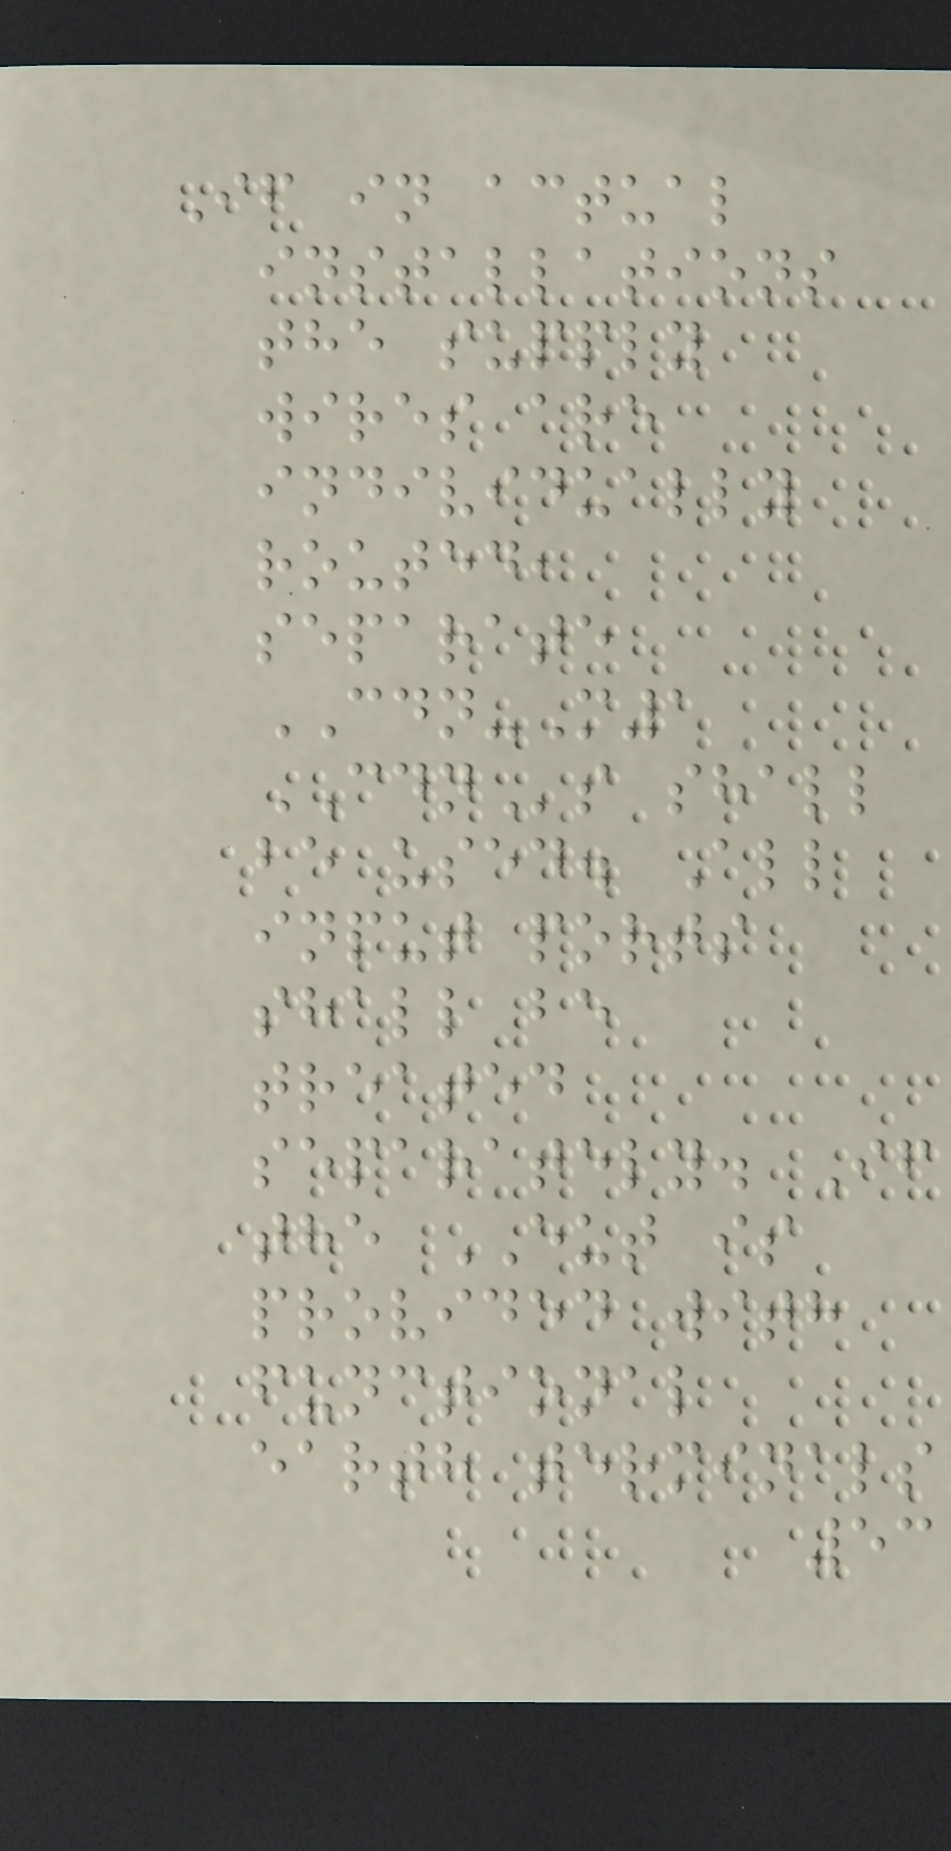If in actual
installations
the supply
wires are
individually
routed,
separate
CDN-M1
CDNs shall
be used. All
input ports
shall be
treated
separately. If
the EUT is
provided with
functional
earth terminals
53
